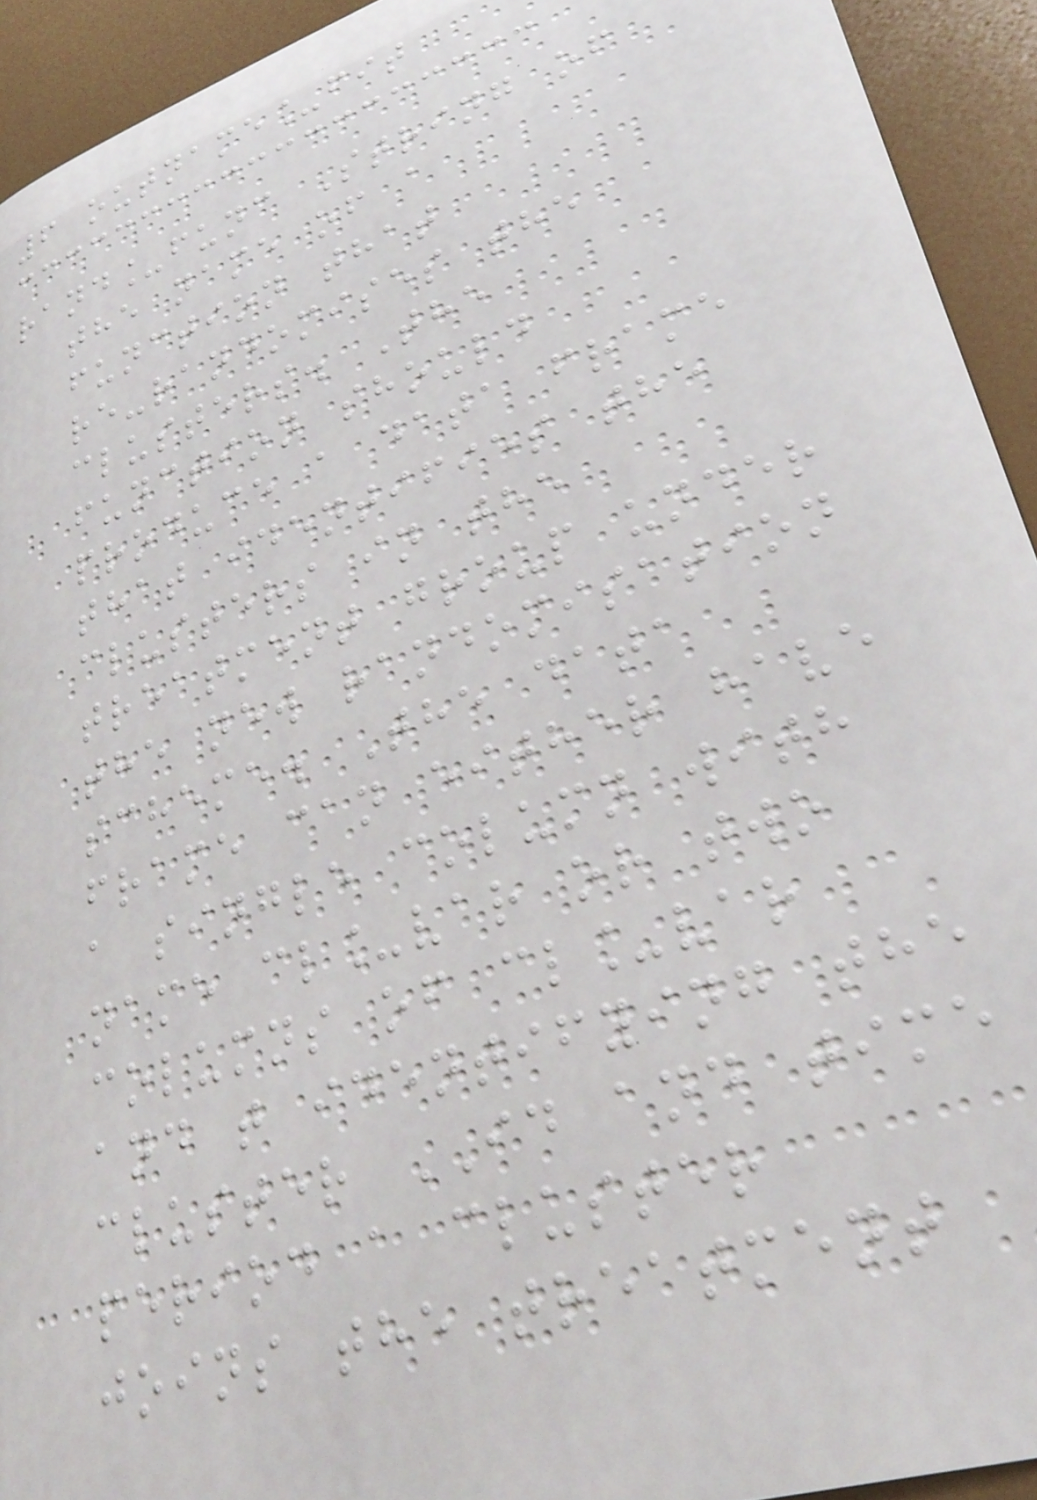6 outname_fit
rand_func String of
the name of a
function that
re-randomises the
clusters. The
function should
produce a data frame
that identifies the
clusters in the
treatment group under
the new randomisation
scheme. The data
frame can either have
a single column with
name cl_var or two
columns of cl_var
and t identifying the
cluster ID and time
period a cluster
joins the treatment
